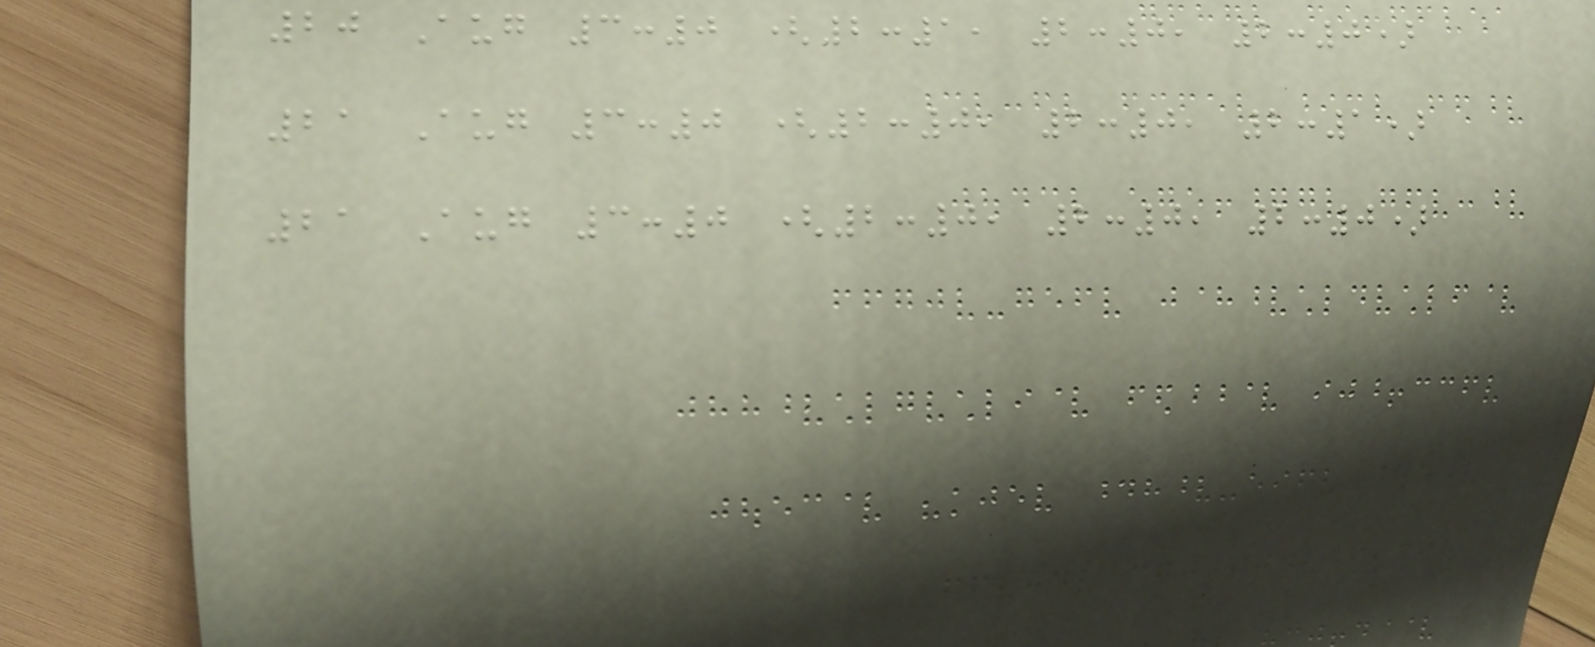20 Aug 3:0 (2:1, 2:0, 2:0)
21 Aug 3:0 (2:0, 2:0, 2:1)
21 Aug 3:0 (2:0, 2:0, 2:0)
